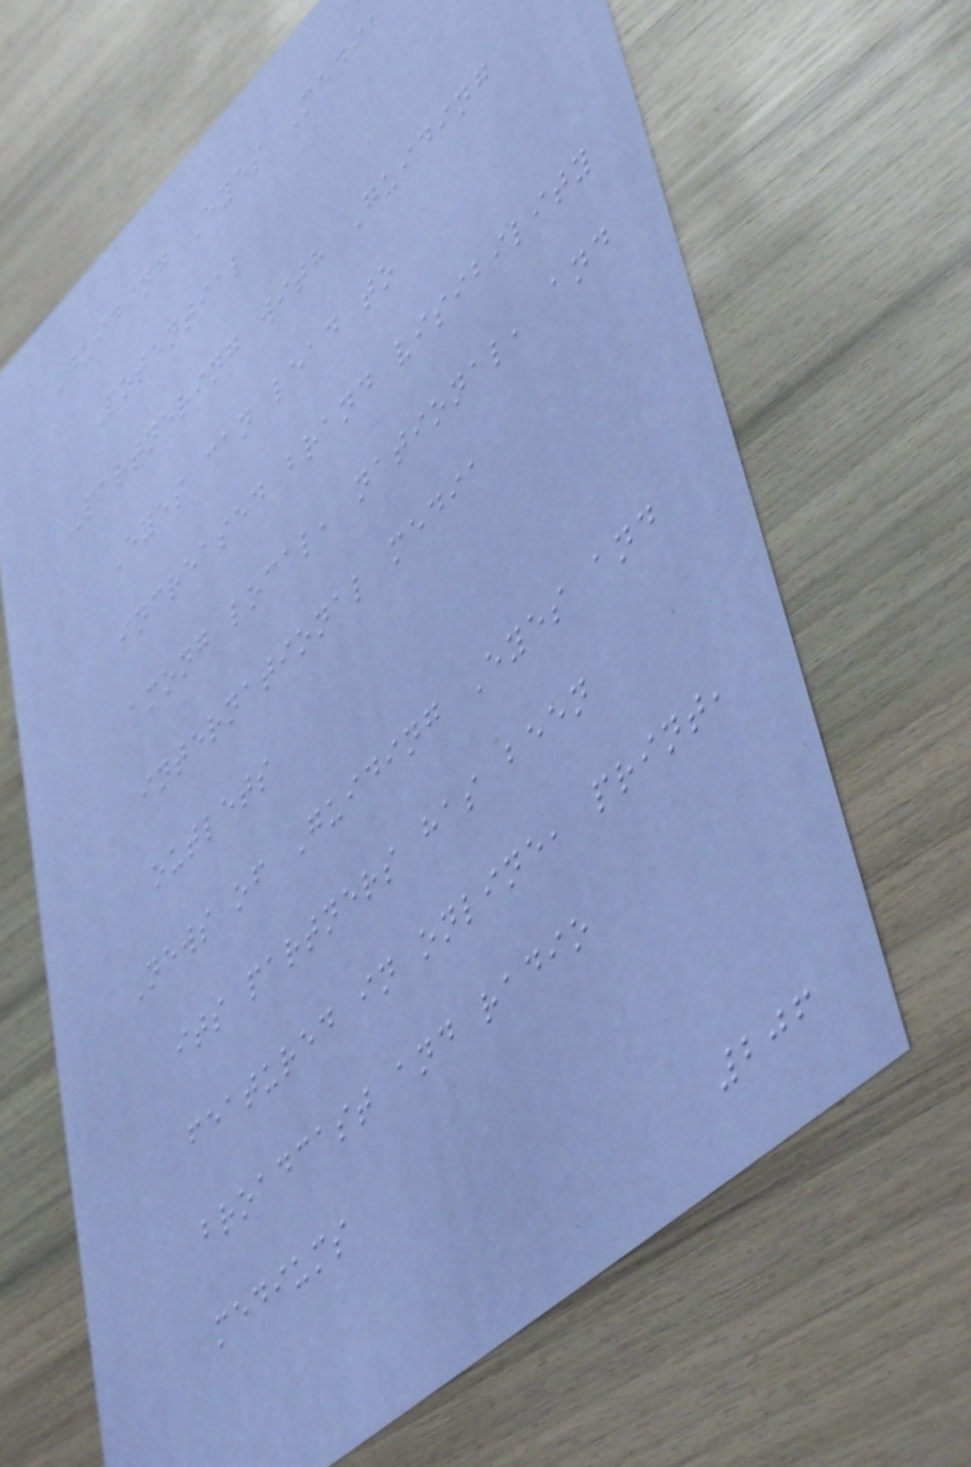Guiding Eyes Media
Potential
Partnering with Guiding
Eyes can lead to
increased brand visibility
among local, national, and
international media
outlets
News of Guiding Eyes and
its partners has been
featured in online, print,
broadcast and radio
mediums
206
